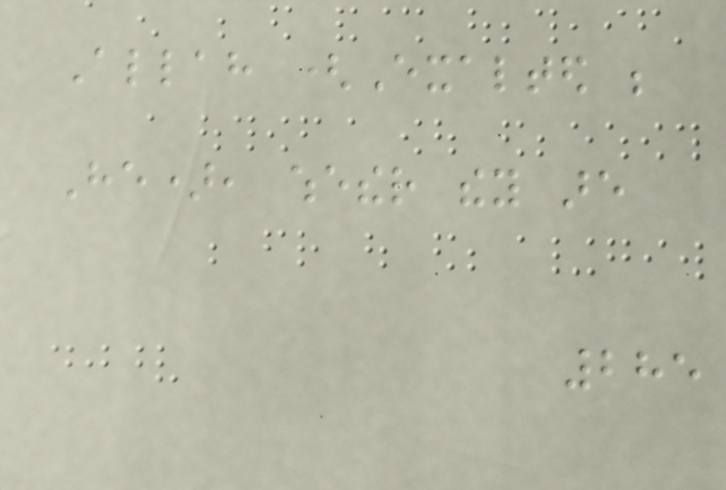Allah (Exalted be
He), whether they are
285
